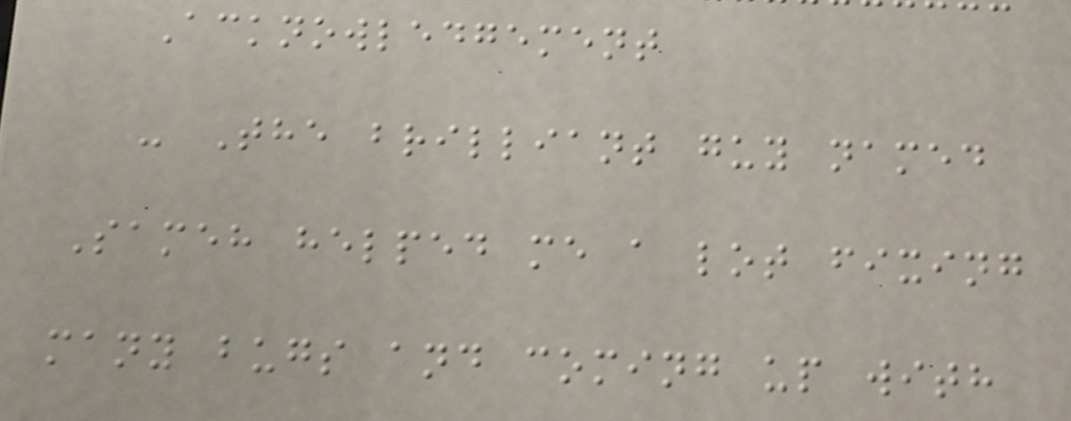Acknowledgement
- The brilliant guy named
Sameh helped me a lot fixing
many bugs and coming up with
